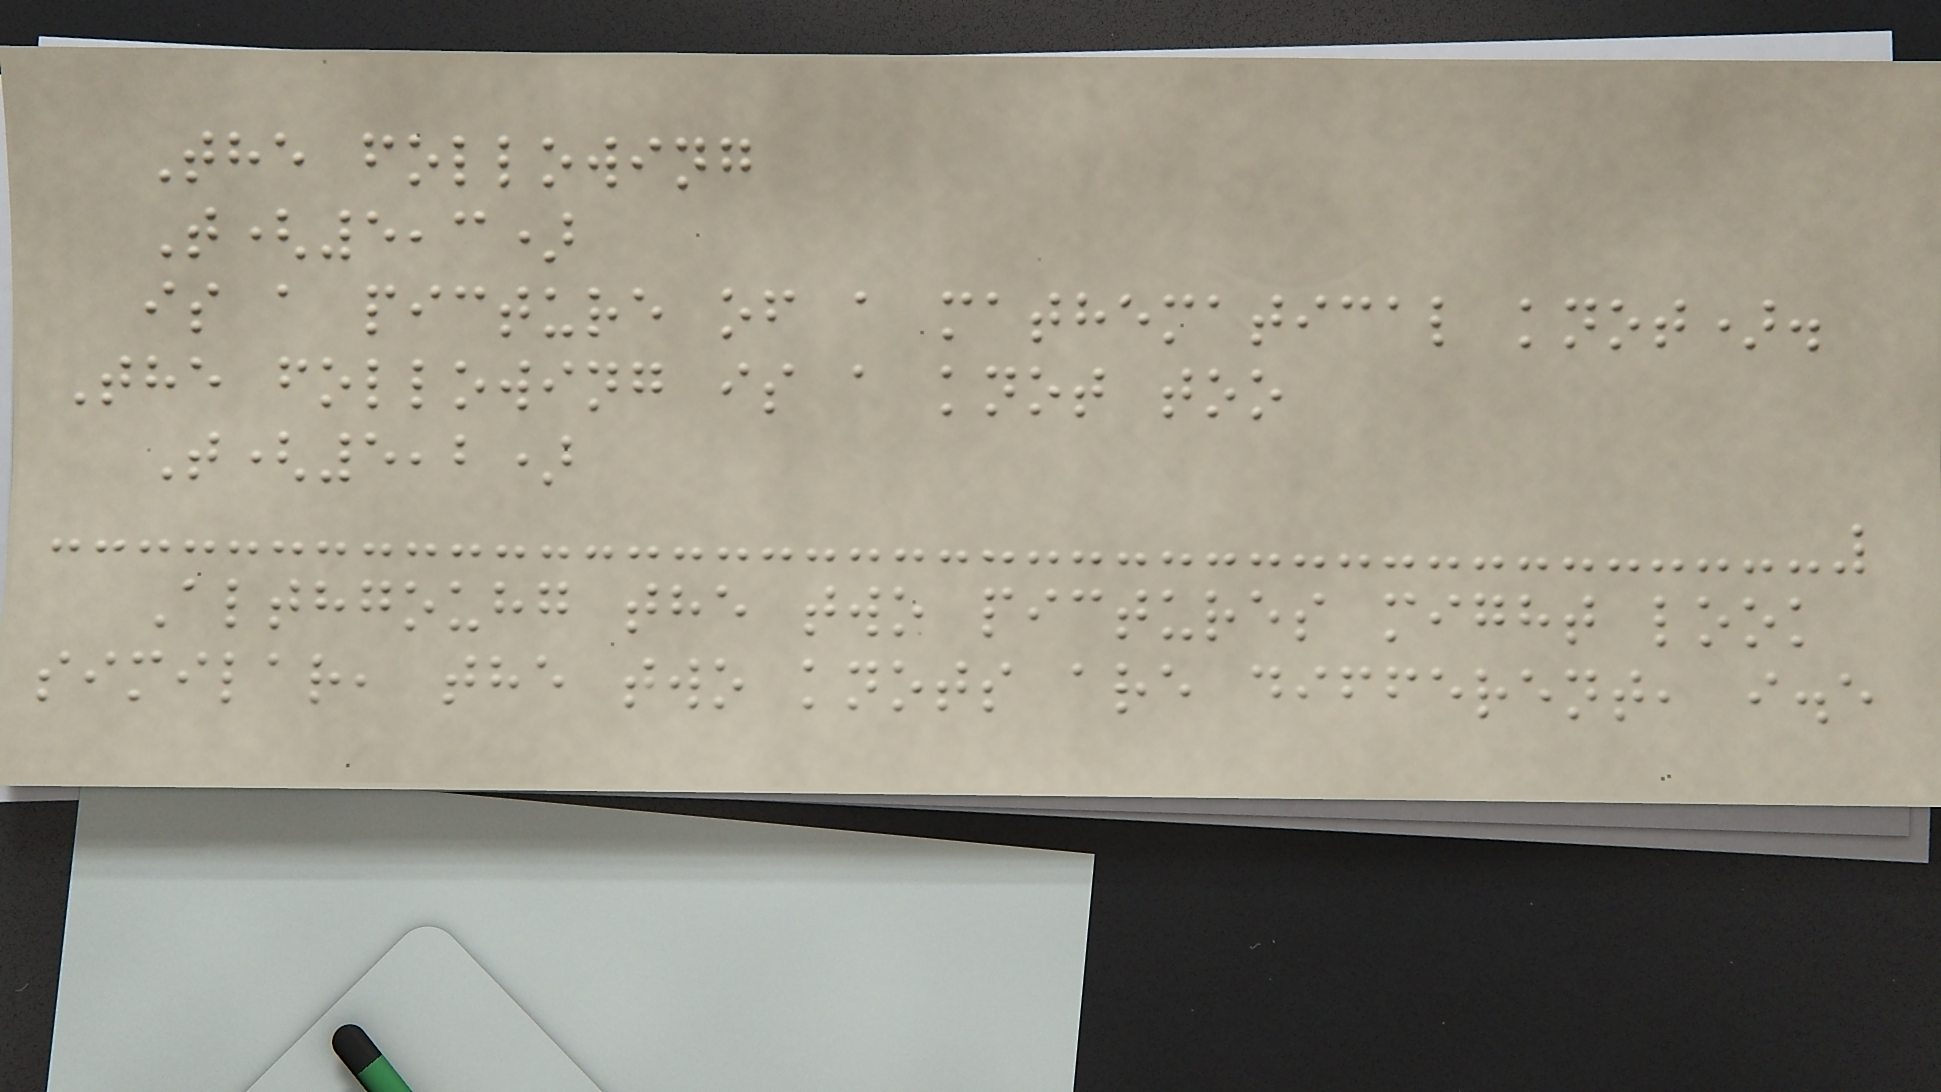The following
T(5,3)
is a picture of a mathematical knot).
The following is a knot too
T(5,2)
Althgouhg the two pictures might look
similar, the two knots are different, i.e
